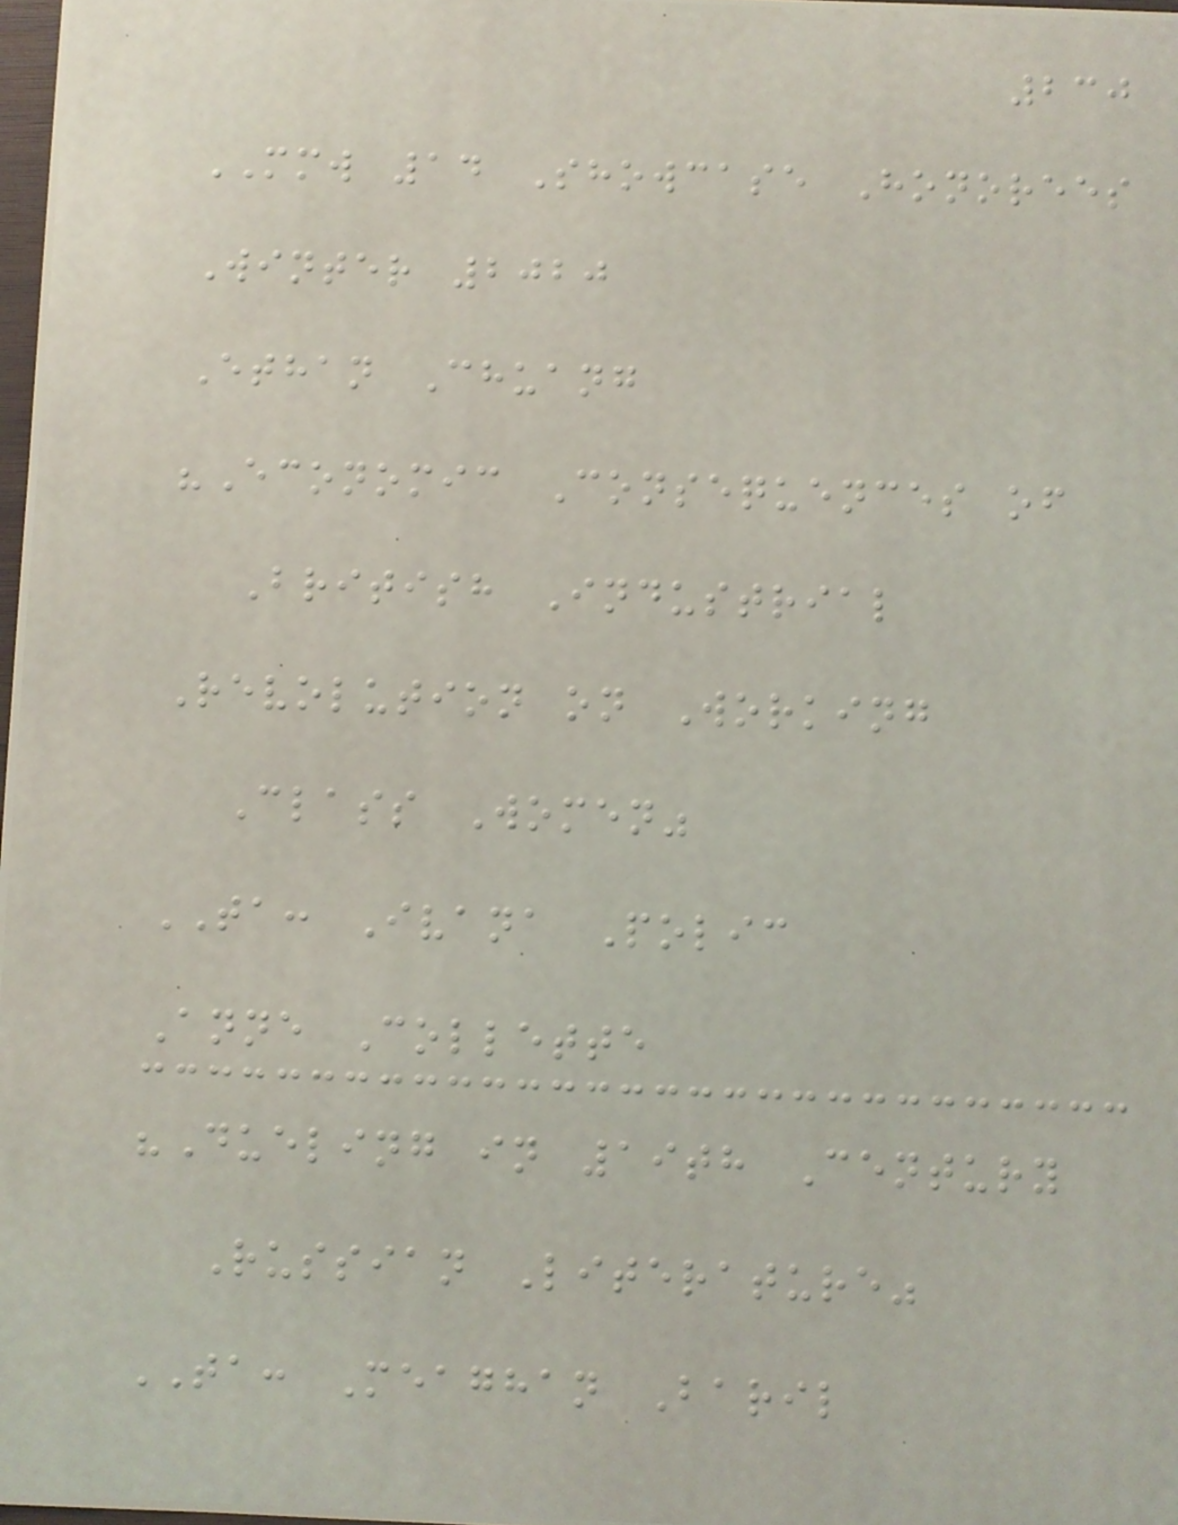230
MMW 14 Showcase Honorees
Winter 2020
Ethan Chuang
"Economic Consequences of
British Industrial
Revolution on Working
Class Women"
TA: Ivana Polic
Anne Collette
"Dueling in 19th Century
Russian Literature"
TA: Meaghan Baril
